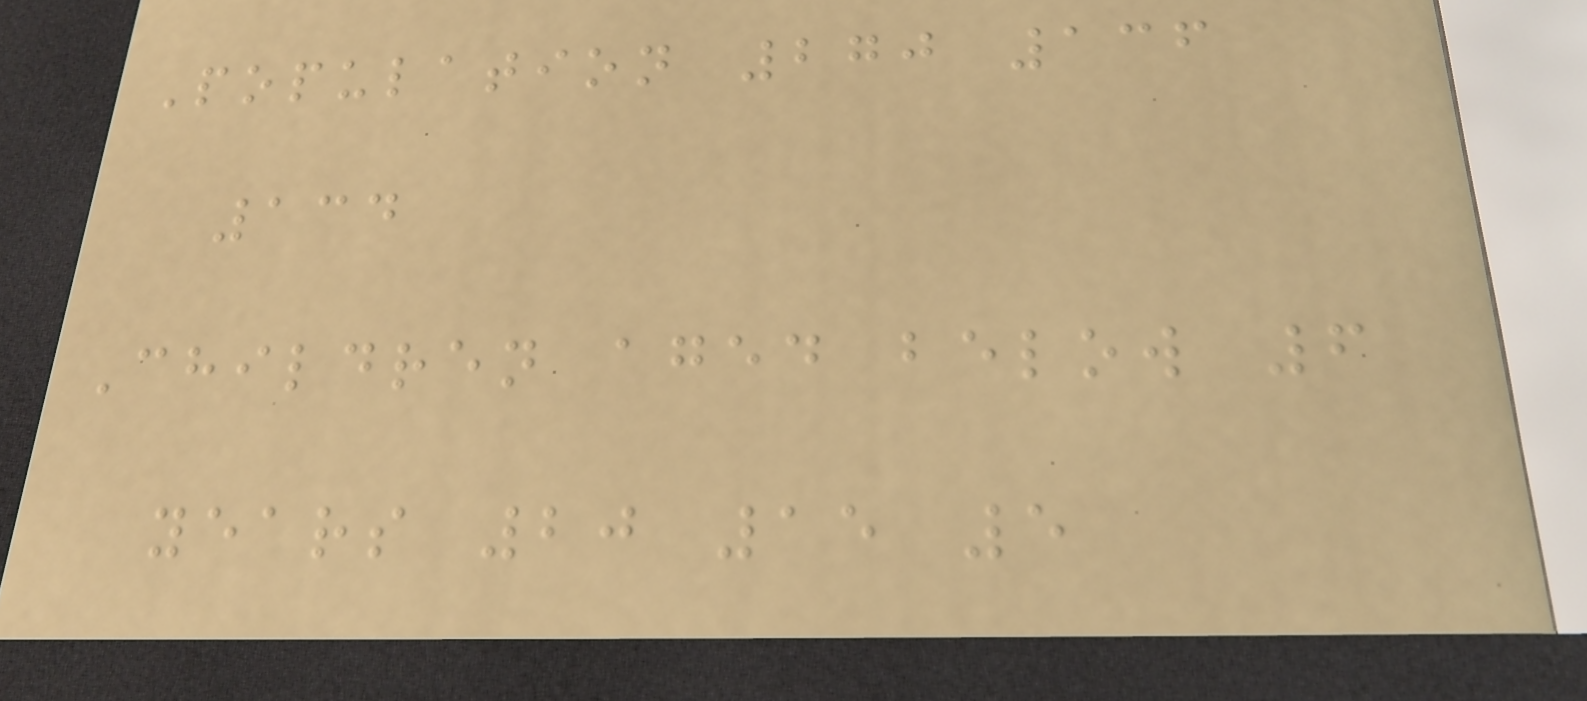Population 270 136
134
Children aged below 6
years 20 15 5
